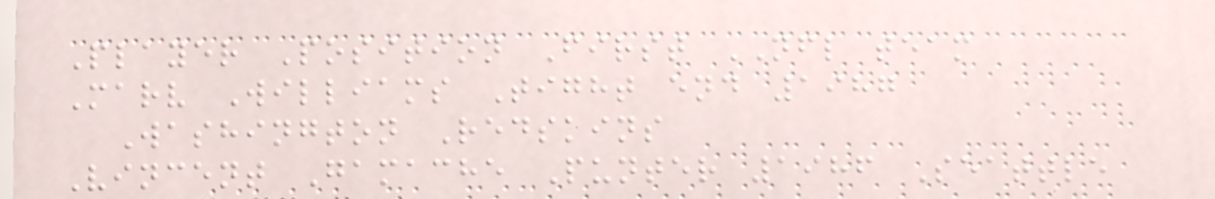Player Position First NFL team
Marv Williams Tight end 1987
Washington Redskins
Vincent Gamache Punter 1986 Seattle
